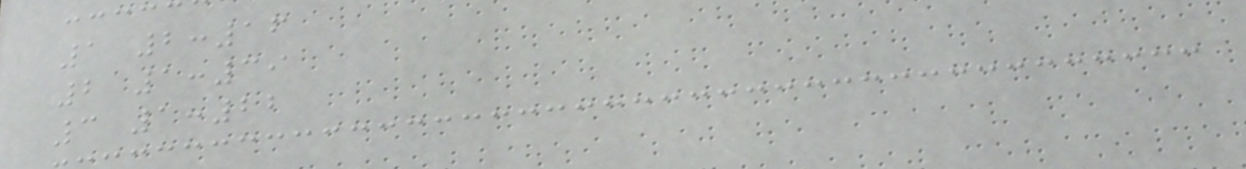1 2:16
2 1:39
3 1:22
